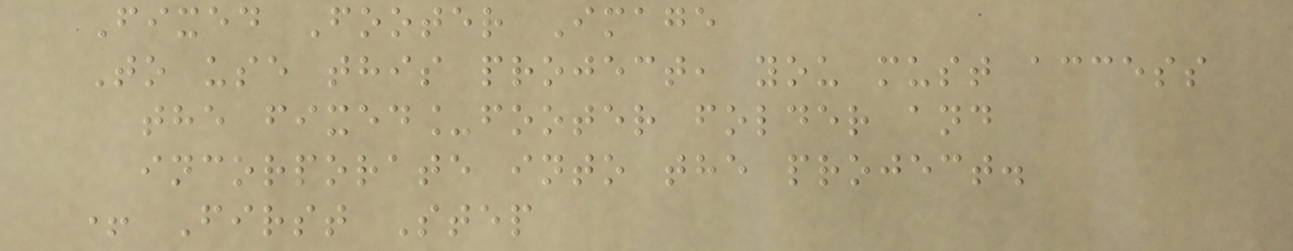Fixed Footer Image
To use this project, you must access
the fixed_footer folder and
incorporate into the project.
+ First Step
